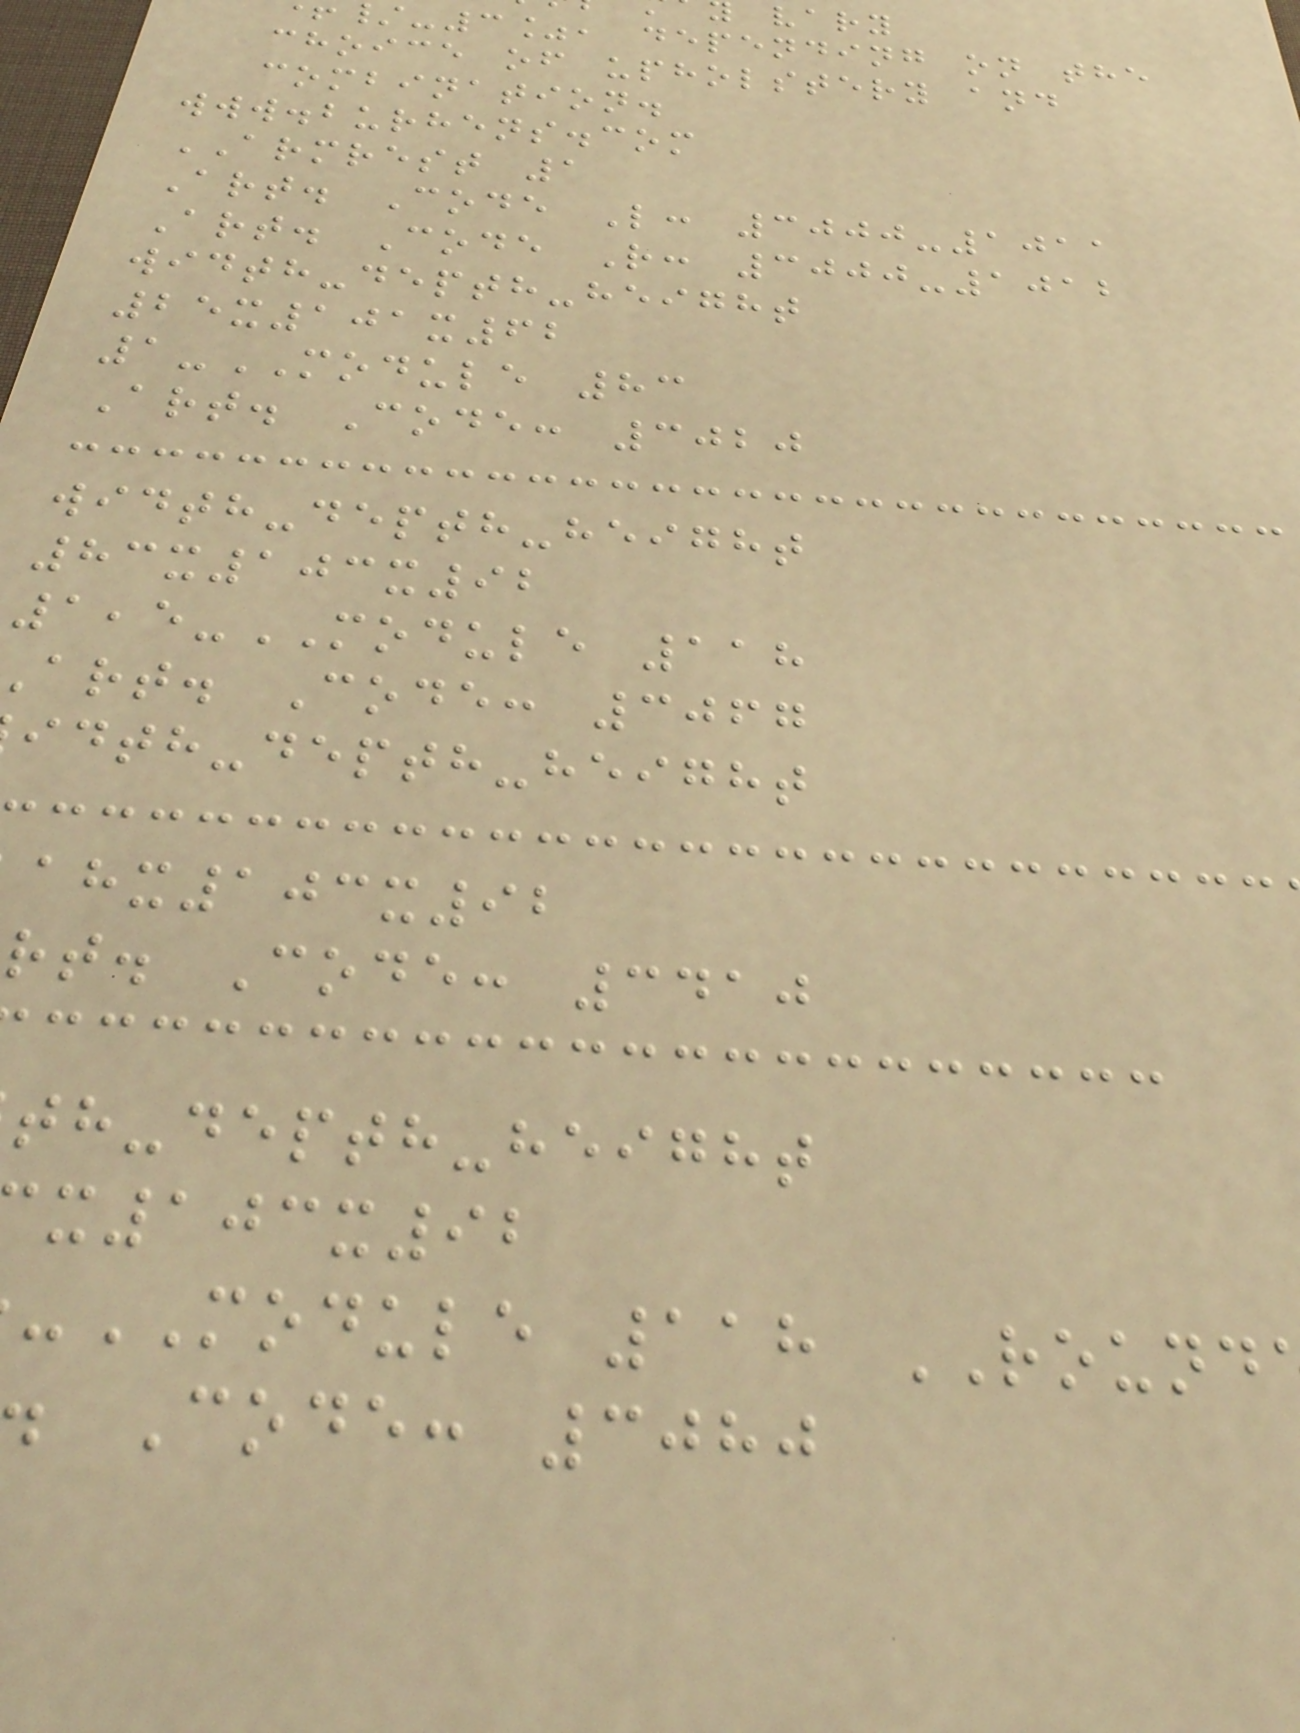-3%, depending on the
choice of upholstery and
combination.
www.burhens.com
ARMREST 1
Art. Code L: 3000-1011
Art. Code R: 3000-1012
width-depth-height
25x101x62
1-MODULE 83
Art. Code: 3020
width-depth-height
83x103x92
1,5-MODULE 118
art. Code: 3067
idth-depth-height
x103x92
rt. Code: 3410
th-depth-height
x103x92
-MODULE 118 ROUND
Code: 3080
